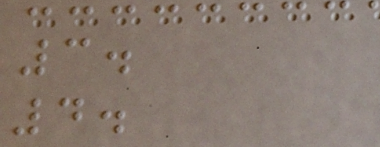3.
4.
